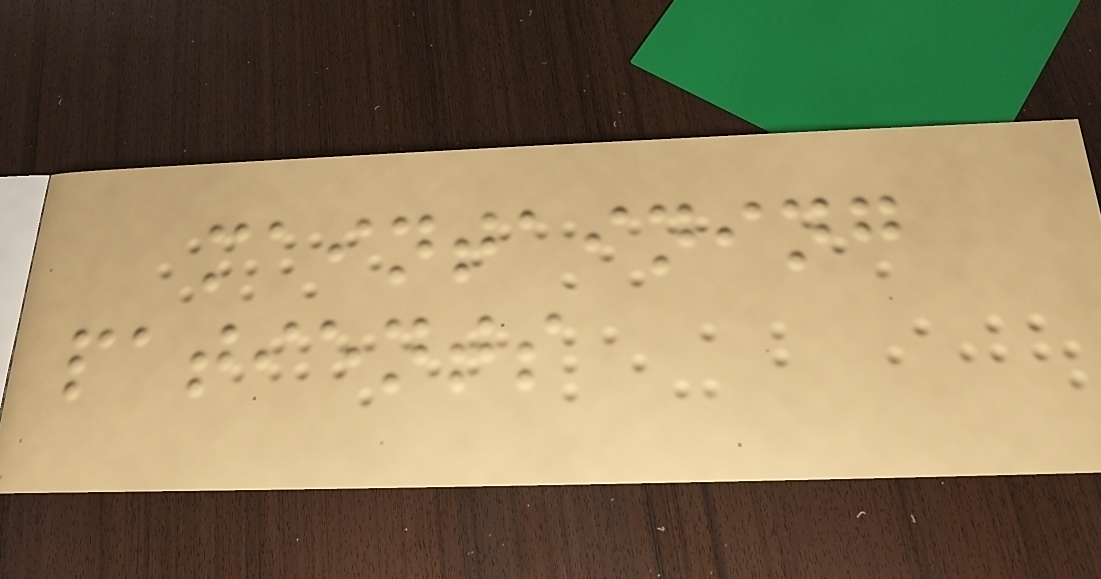maintaining
patients
